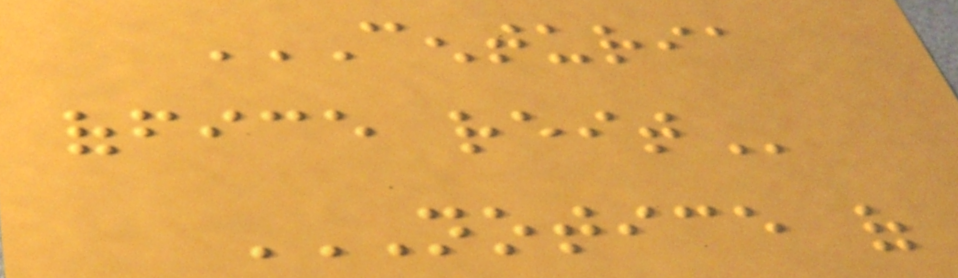CENTURIA
OFFICE REIT
NOTICE OF
